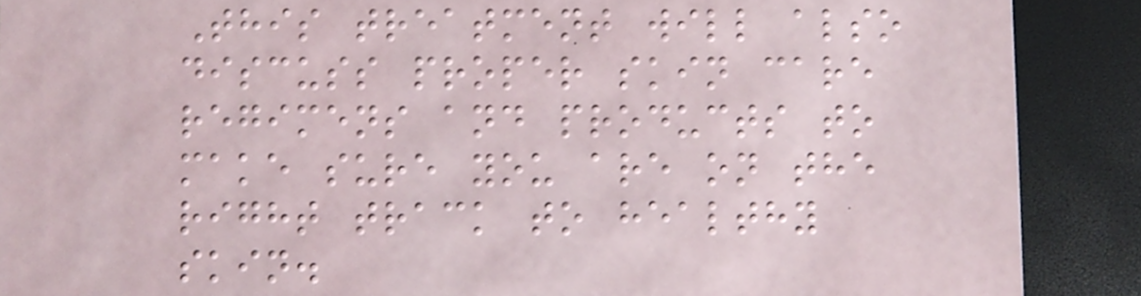This treatment will also
discuss proper skin care
regimens and products to
make sure you are on the
right track to healthy
skin.
